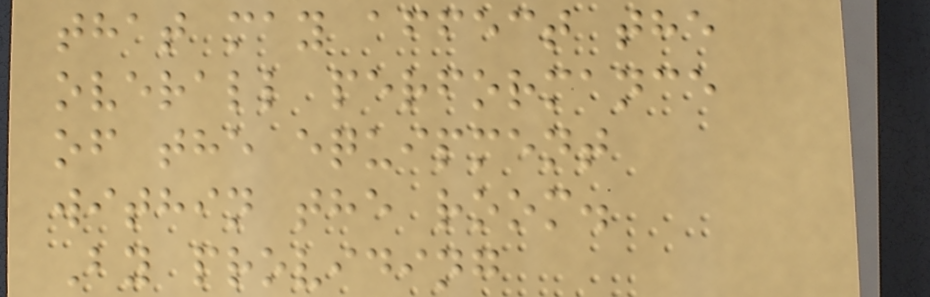that may affect the
overall performance
of the equipment
within the room.
By providing
